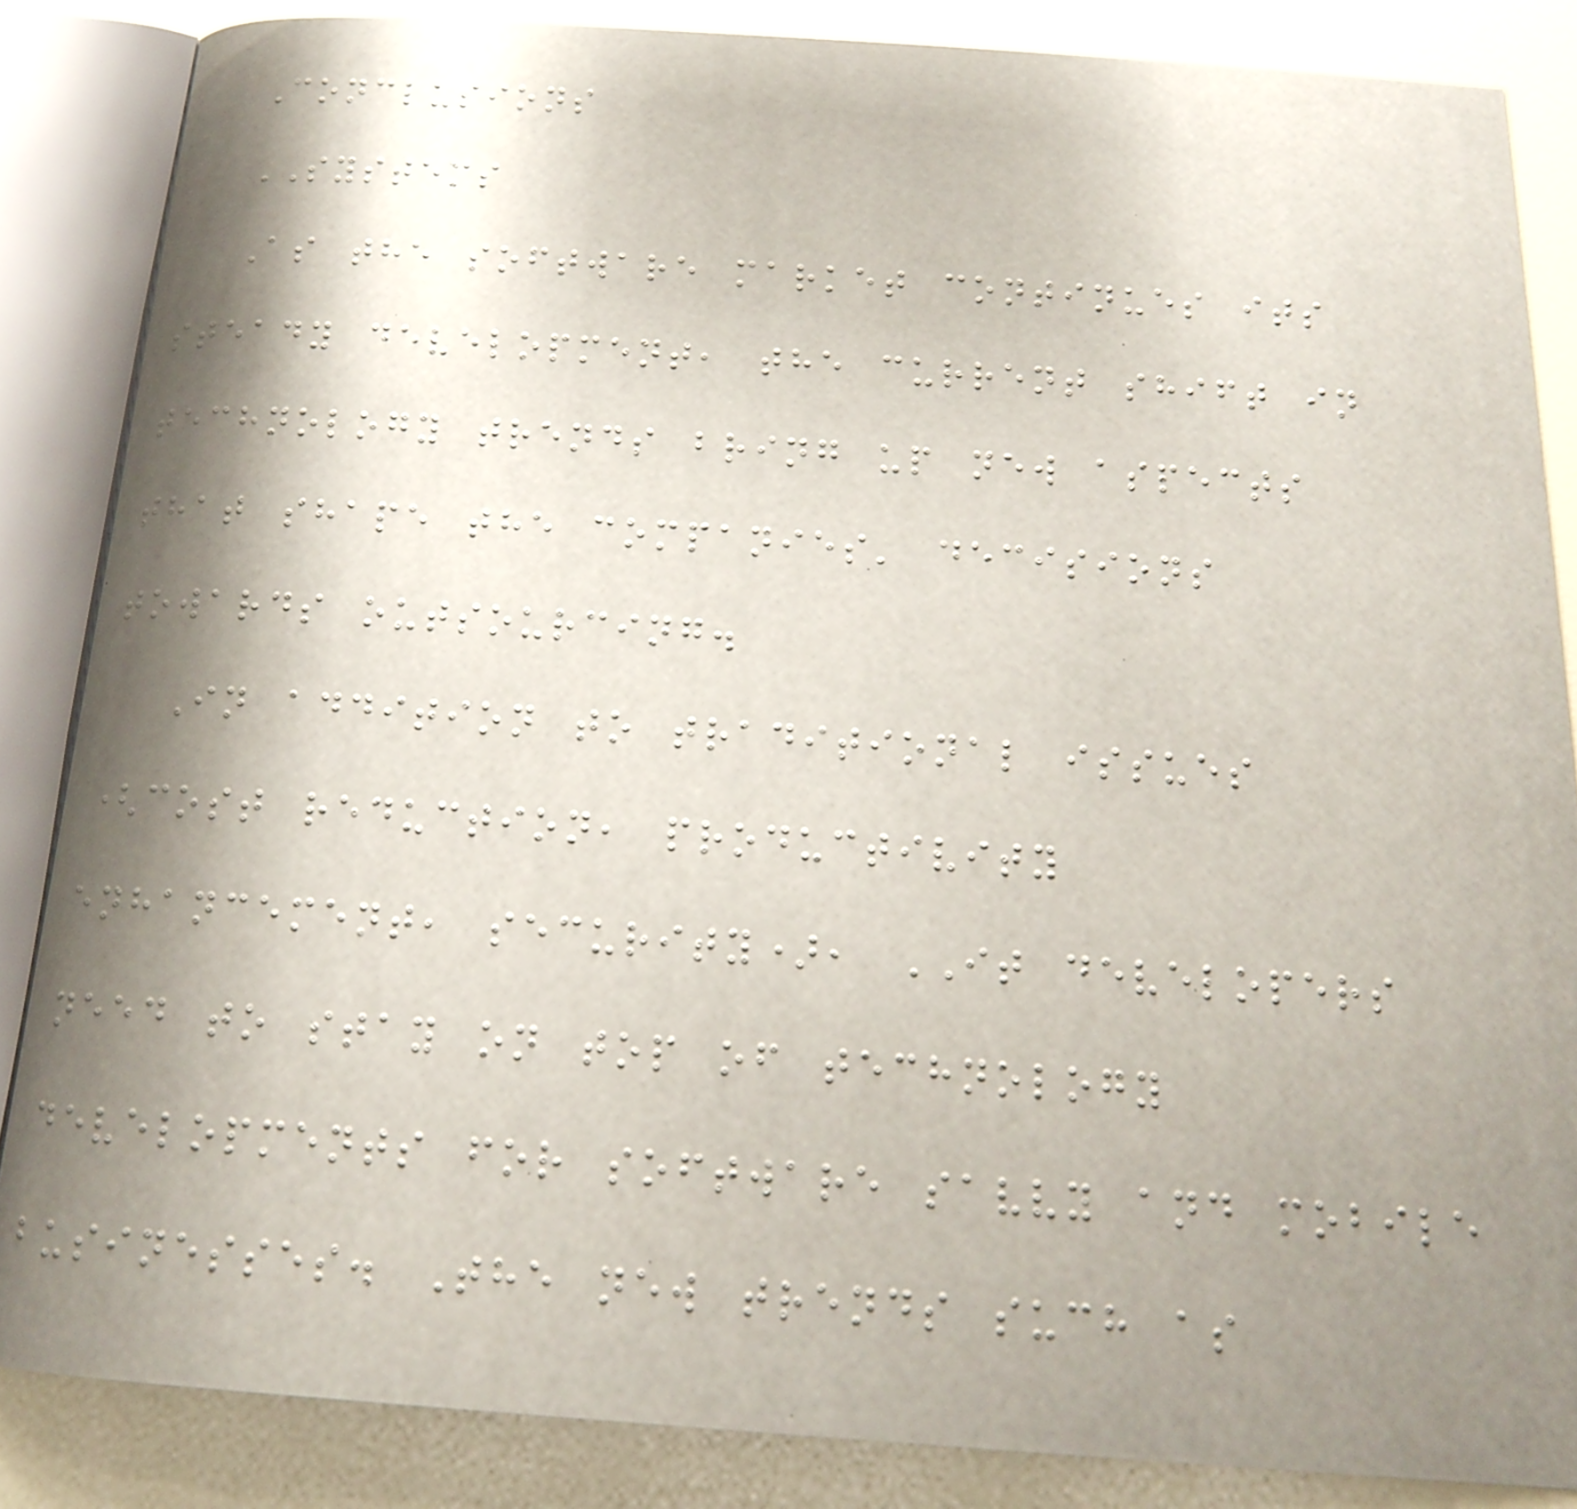Conclusions
SYSTEMS
As the software market continues its
steady development, the current shift in
technology trends bring up new aspects
that shape the companies' decisions
towards outsourcing.
In addition to traditional issues
(cost reduction, productivity
enhancement, security), IT developers
need to stay on top of technology
developments for software savvy and mobile
businesses. The new trends such as
